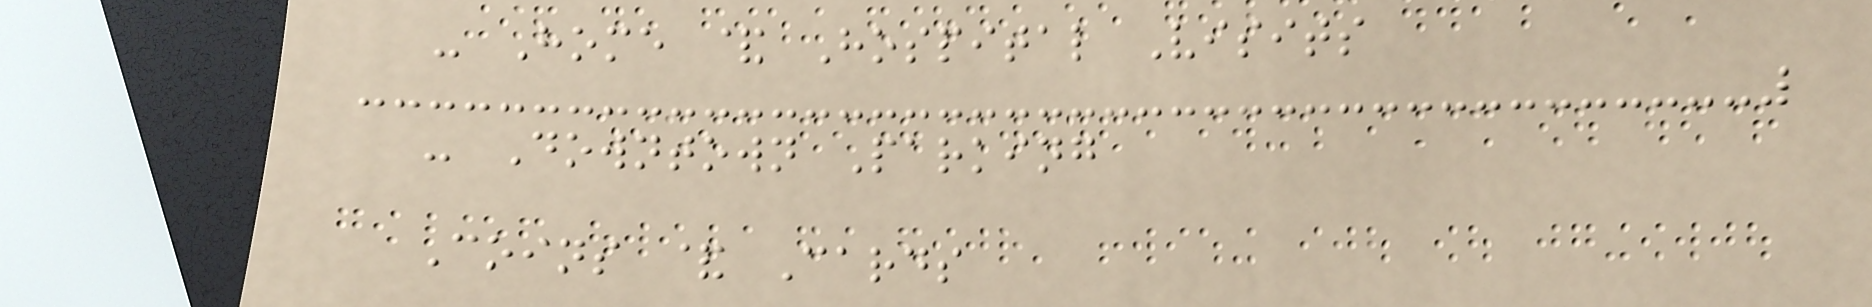- Home & Hospital Visits
- Downtown Parking
Coins & Cards
